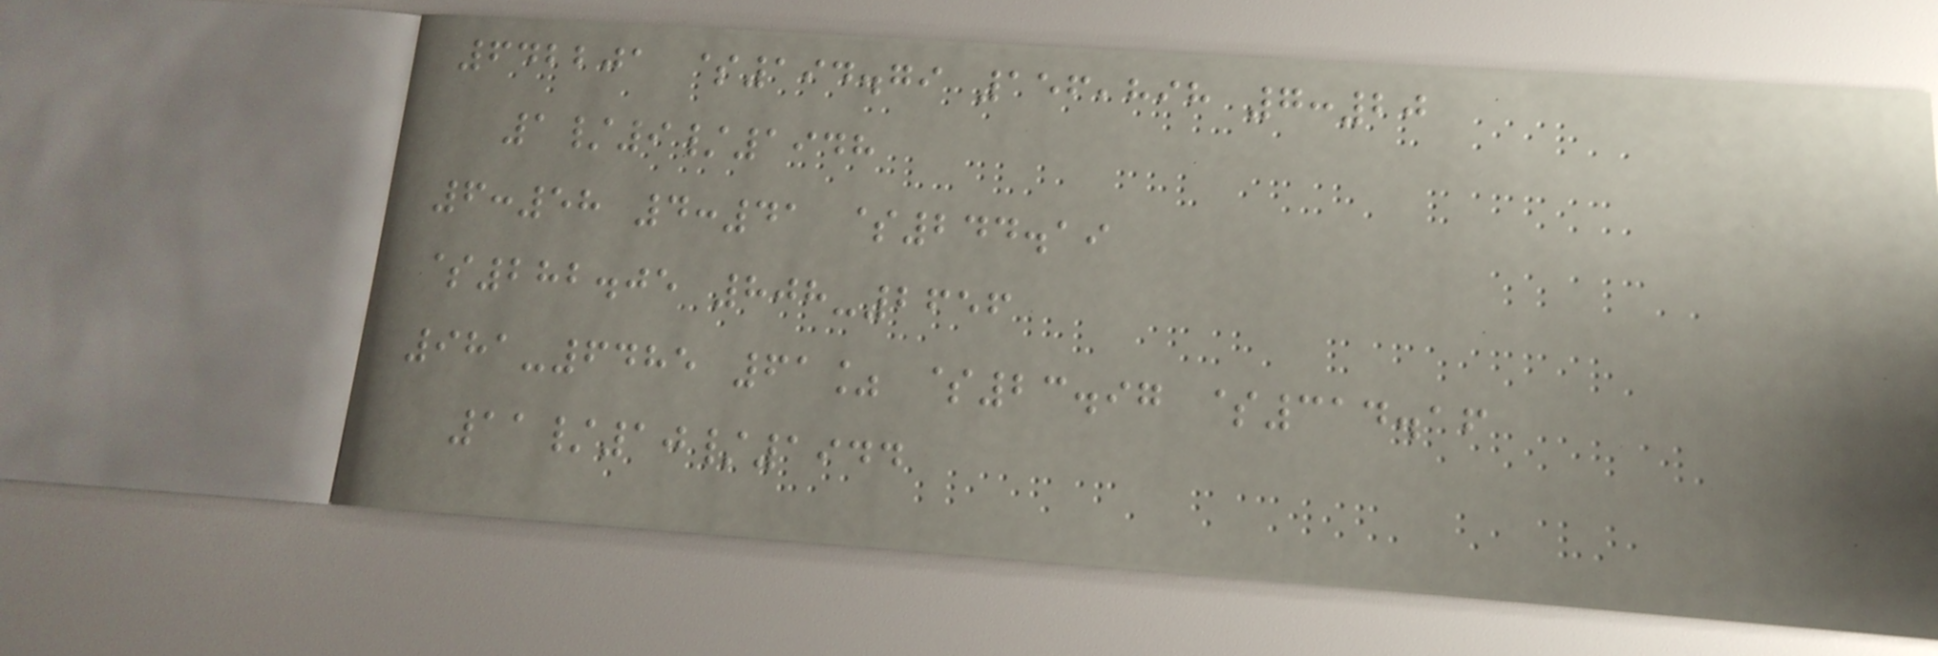642201 $194.79 156,898 7:20
1/9/1948
6:58 4:41 $244.19
$282.05 808-2656
981-6485 61% $23.97 $314.16
11/10/1944
